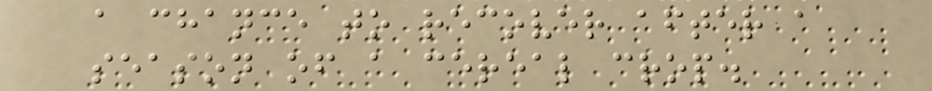a chance to recover after a
season of a cereal crop.
